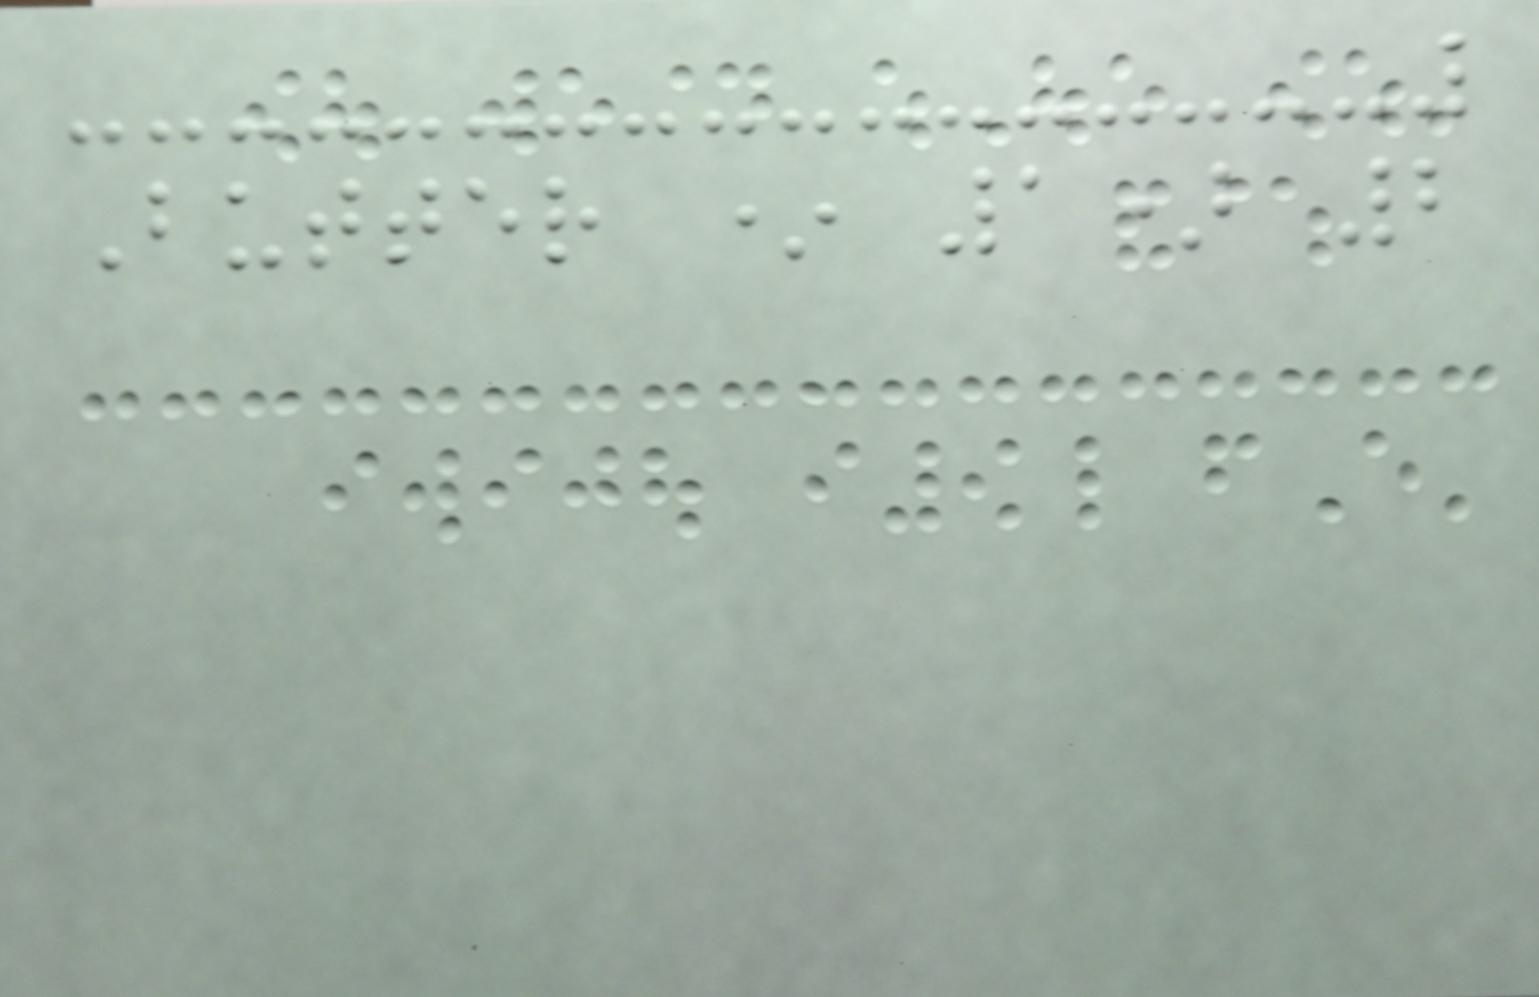Butter * 1) 2
